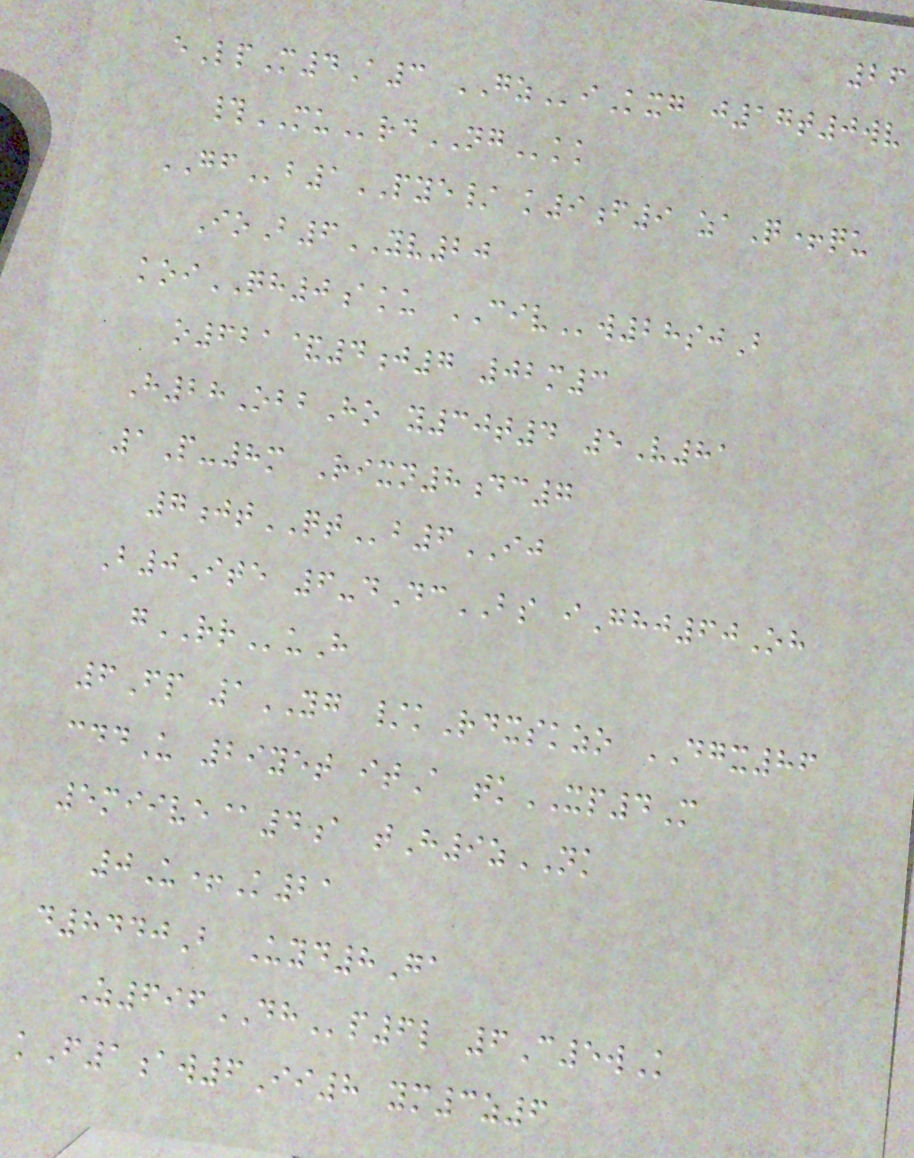26
eLpM4A3 GZiKxg j17t0wv
#MUrdNGkk
GFb1PYE/ k9f9 zaQ+qu
IoB6YV20
koiQH0aku CIVw28sjB
o621&4j7 02m3
H28ObbHo y30t4 5V81
1P-8m Rixn8dc7
7jtQTb6IJ
B0Ite 6-dDcBS iGhj60Oh
gRRuH
6Fp 1YG /kRdxskzo DGX86
cddU 29yet itA tkXP4M
5miive@4a tH9zNK
0U+K21
d8440B Uyd8Ga
Z696DHp6l 6C5wK
kF1aw6Ii8 ym3z6
